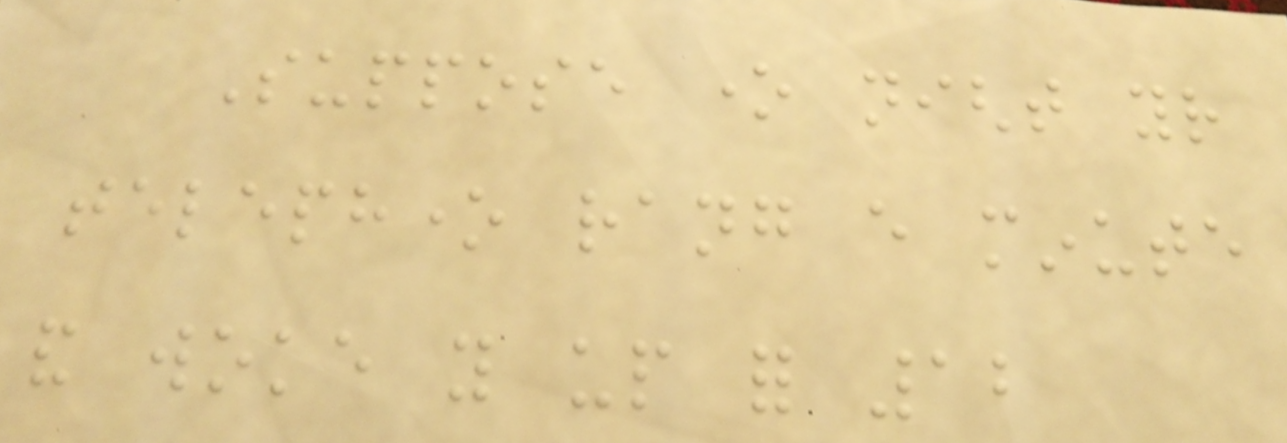Suppose one night your
telephone rang every minute
and woke you up for 12
